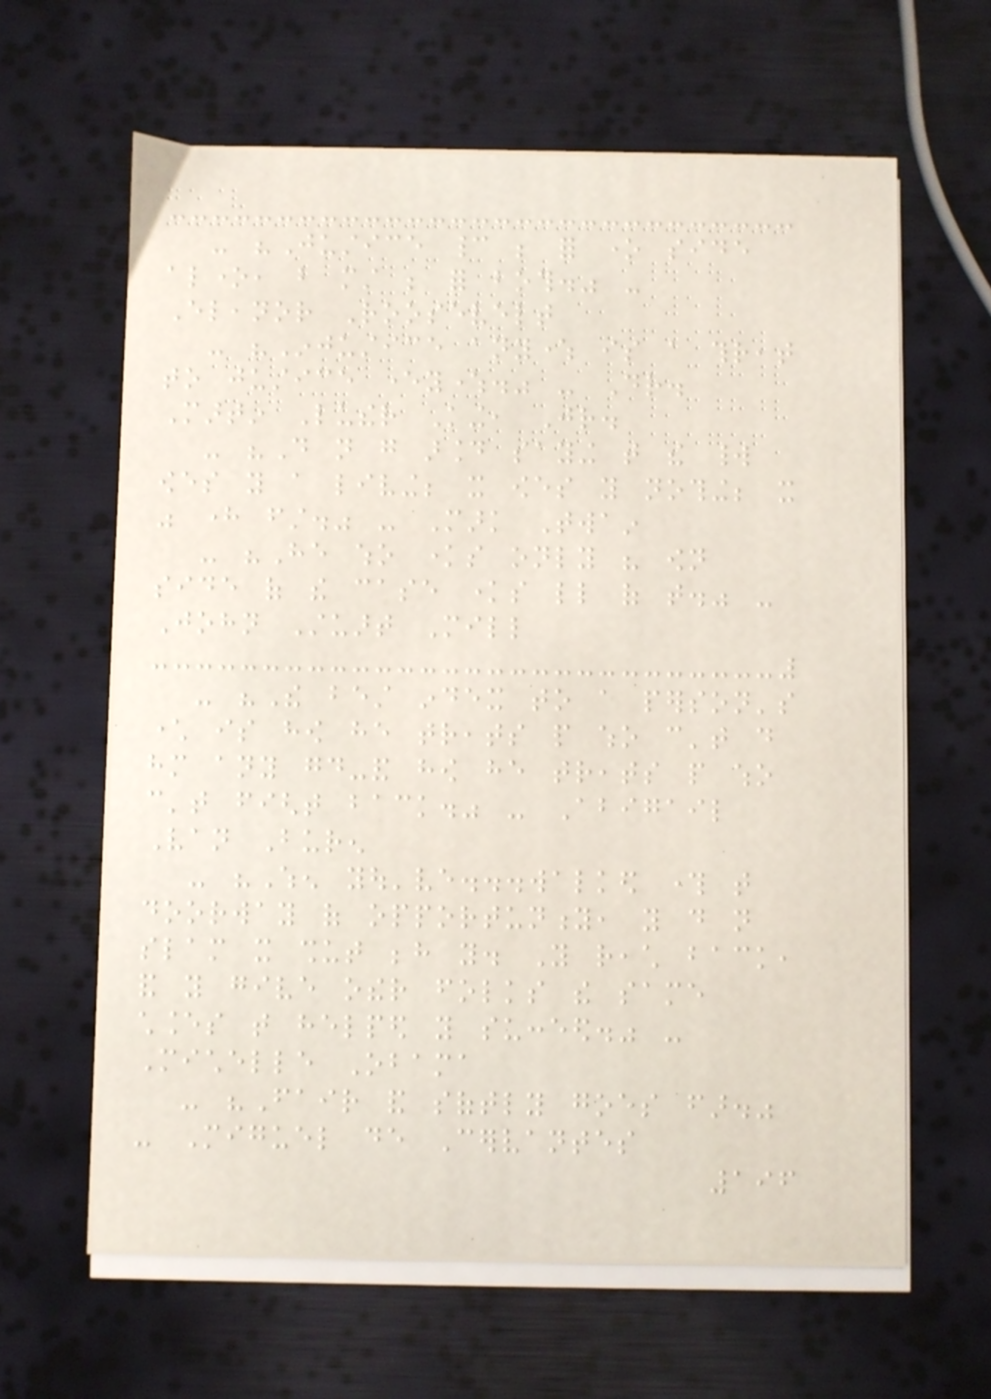- "Justice cannot be for one side
alone, but must be for both." -
Eleanor Roosevelt
- "Injustice anywhere is a threat
to justice everywhere." - Dr.
Martin Luther King, Jr.
- "Do not go around saying that the world
owes you a living; it owes you nothing; it
was here first." - Mark Twain
- "He who knows only his own
side of the case knows little of that." -
John Stuart Mill
- "The best index to a person's
character is how he treats people who can't do
him any good-and how he treats people who
can't fight back." - Abigail
Van Buren
- "When you've...walked through that
doorway of opportunity, you do not
slam it shut behind you. You reach back,
and you give other folks the same
chances that helped you succeed." -
Michelle Obama
- "Fair and softly goes far."
- Miguel de Cervantes
196
